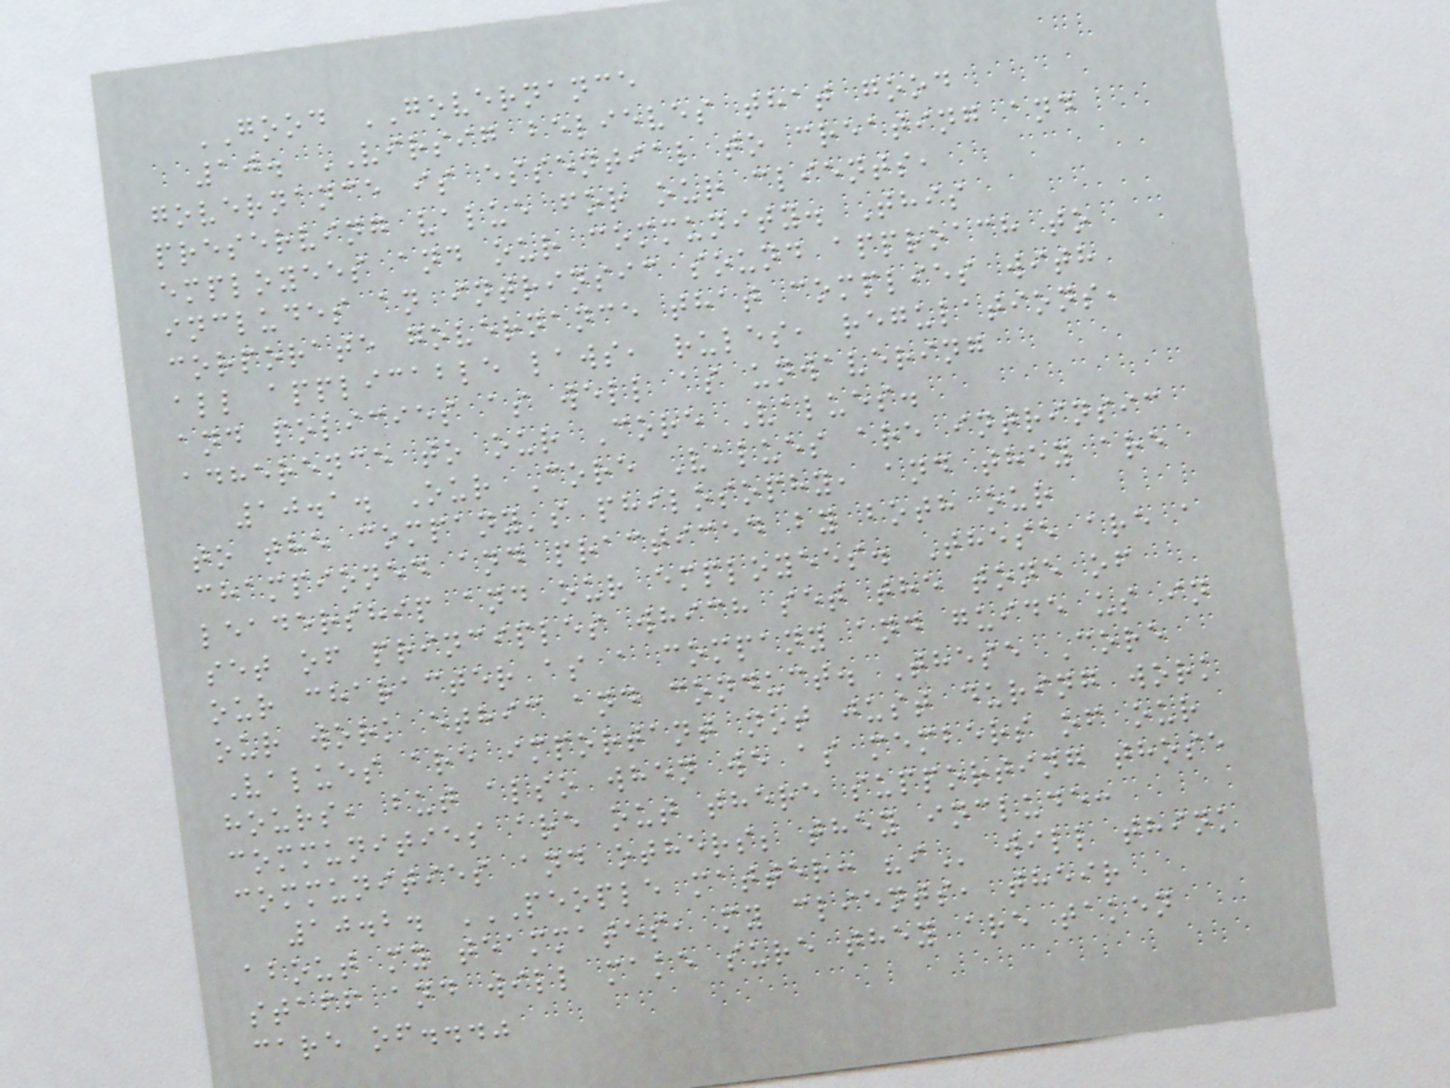GOOD GOVERNANCE
10. VIRSIG believes that good
governance is essential to creating and
preserving value for our clients,
employees and our community. This
includes an intrinsic sound approach to
corporate governance that complies with
all applicable laws, rules, regulations,
and policies as well as unwavering
adherence to our Core Values.
10.1. Our Core Values are intrinsic
to the company's philosophy, and they are
championed and practiced by both our
leadership and our employees. These are a
set of principles which set the tone of
our character as a company and guide us in
our work ethic and conduct. These Core
Values are important not just during work
hours, but also when we as members of our
communities are out there supporting those
communities and others; they include:
10.2. PEOPLE MATTER: "I will think
about my teammates, my clients, their
staff and will make sure they are taken
care of..."
